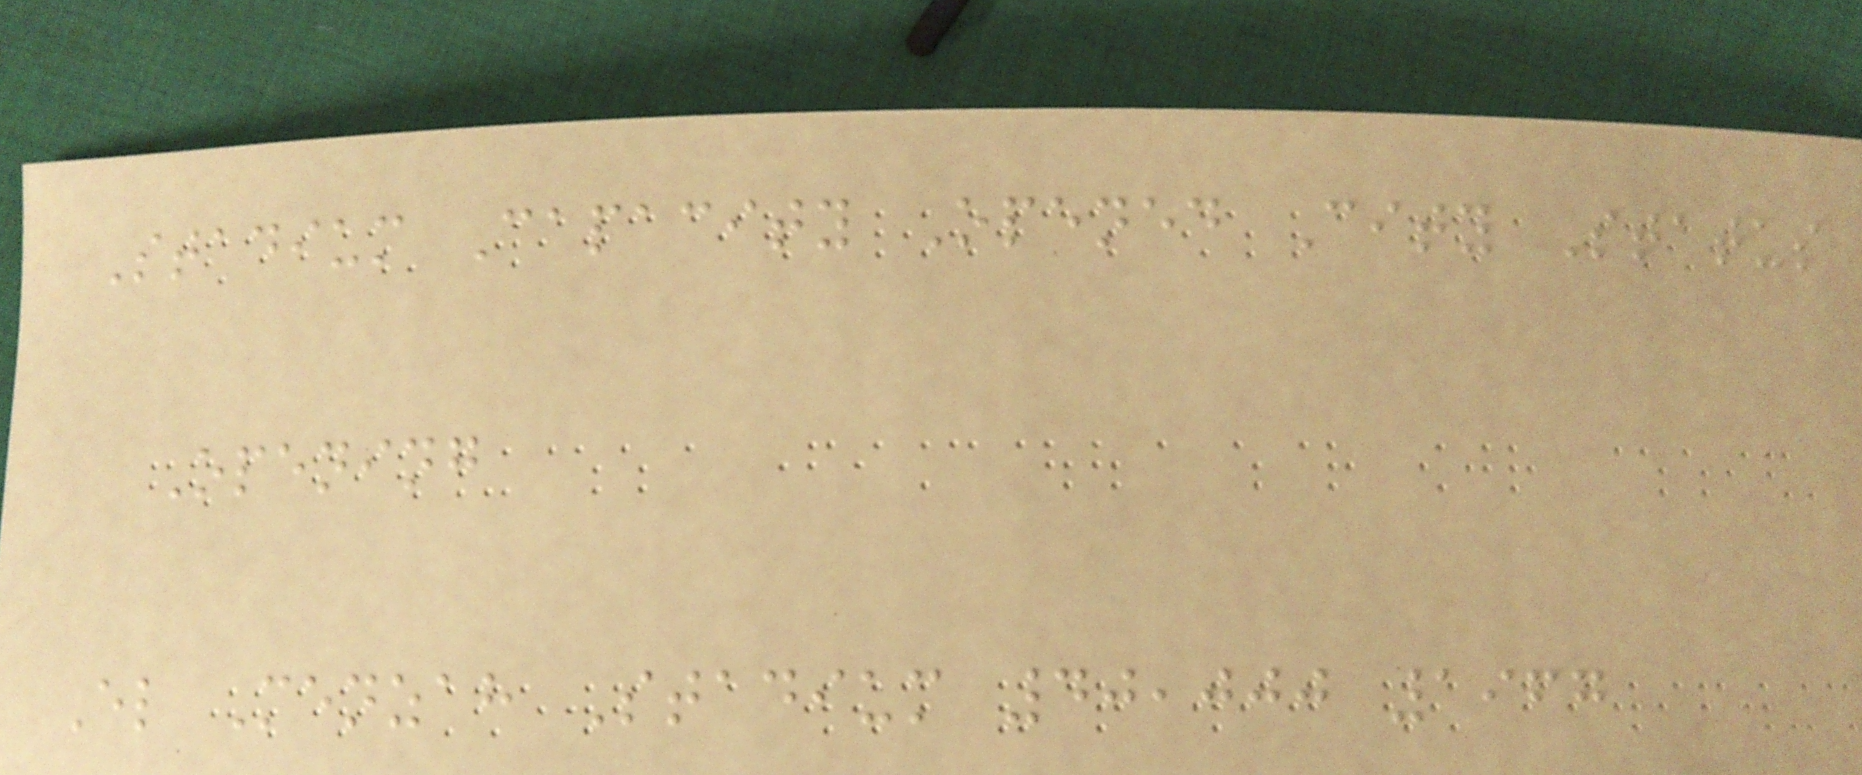Stadium Capacity Opened City Status
Opening
El Menzah Stadium 40,000 1967
